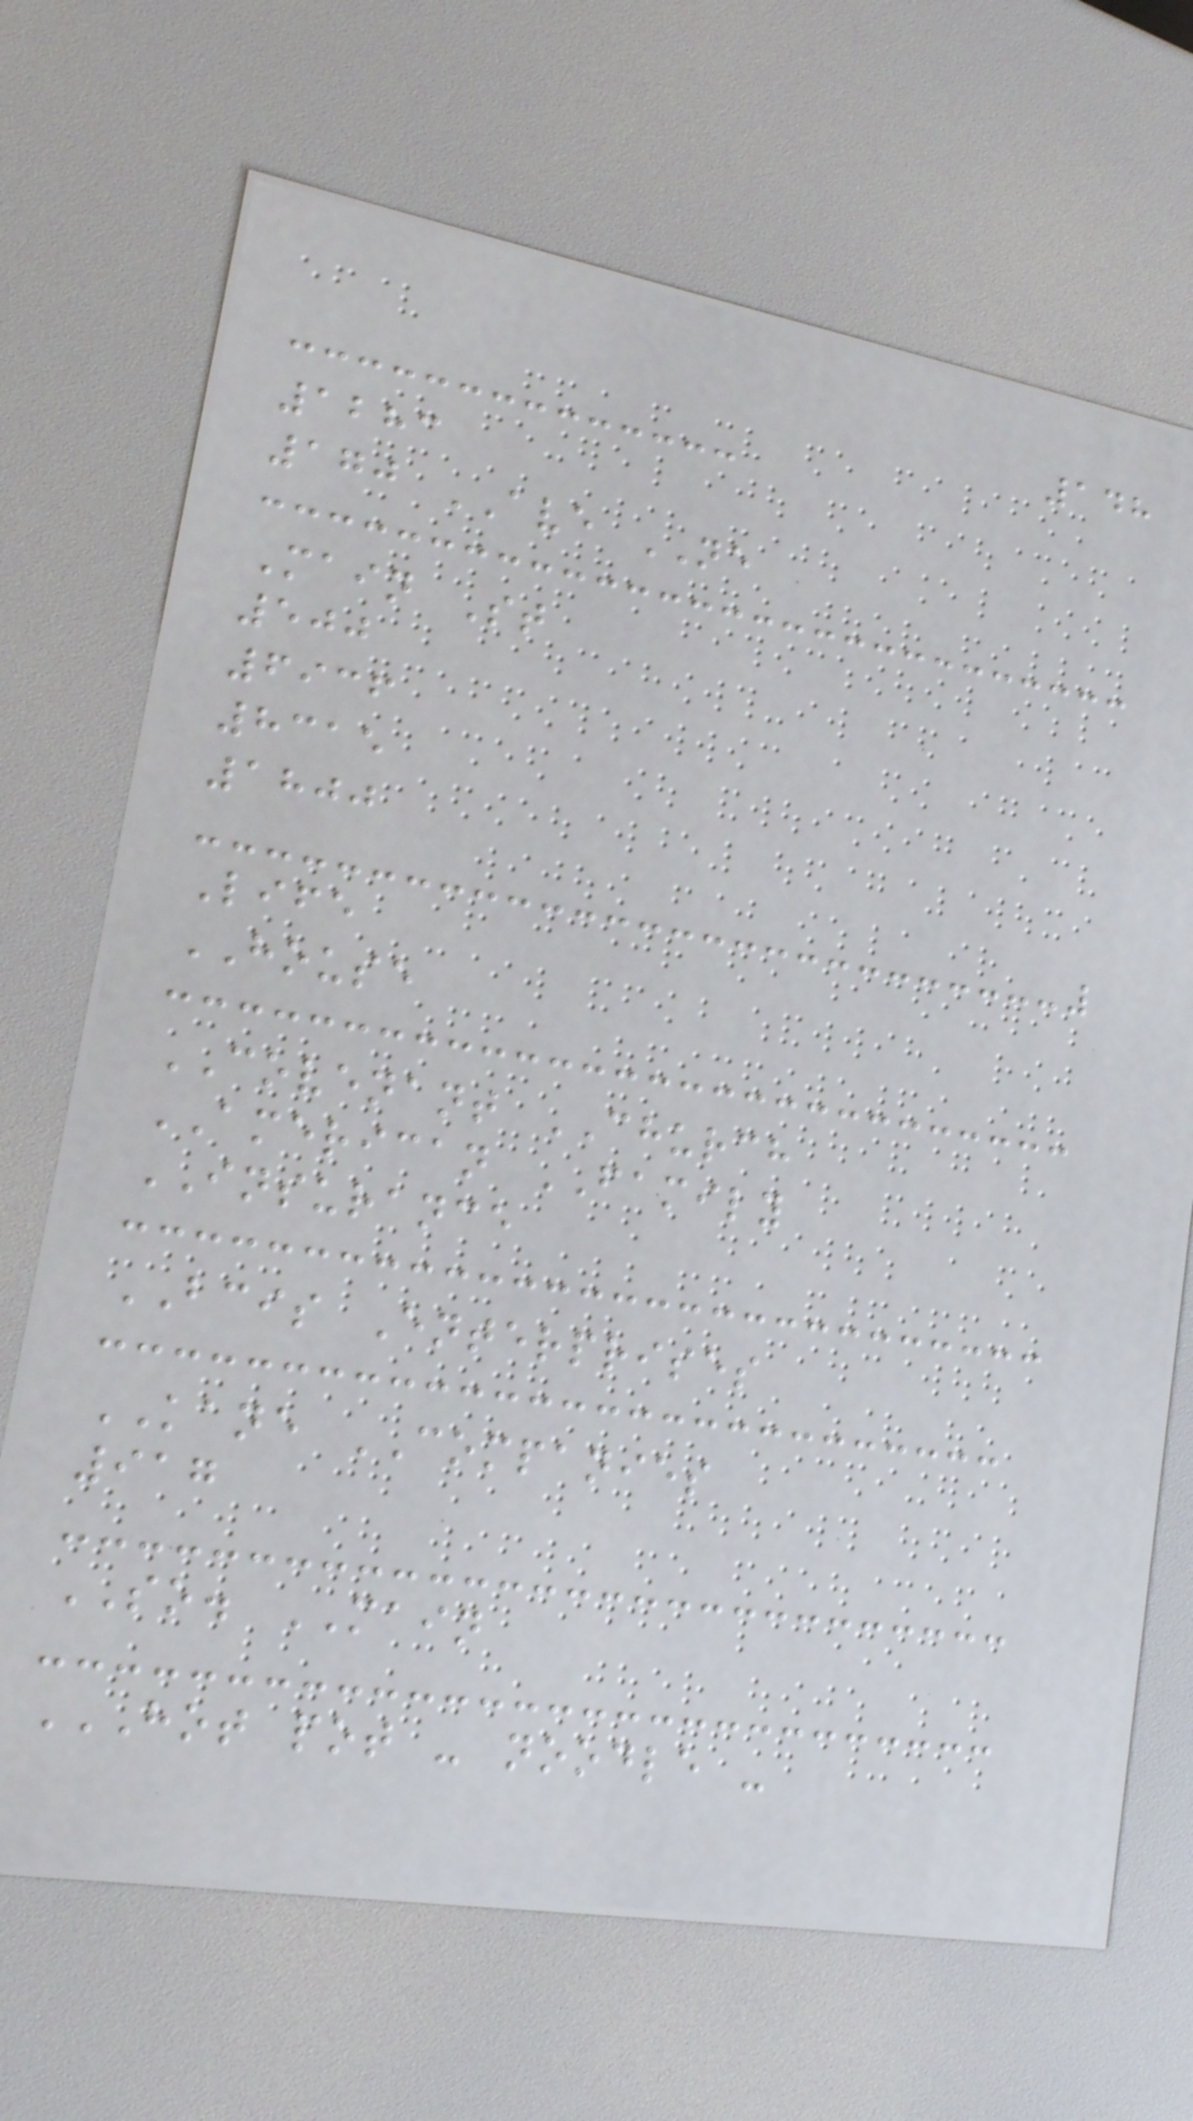148
1283
170 AVE NE
Main St
500
6936
8315
1800
Life
HOUSE
COVENANT CHURCH
AMERICAN FAMILY
INSURANCE
BCIS Enterprises
KANE COMPANIES
917
SO. MAIN
HOT POT - NOODLE -
